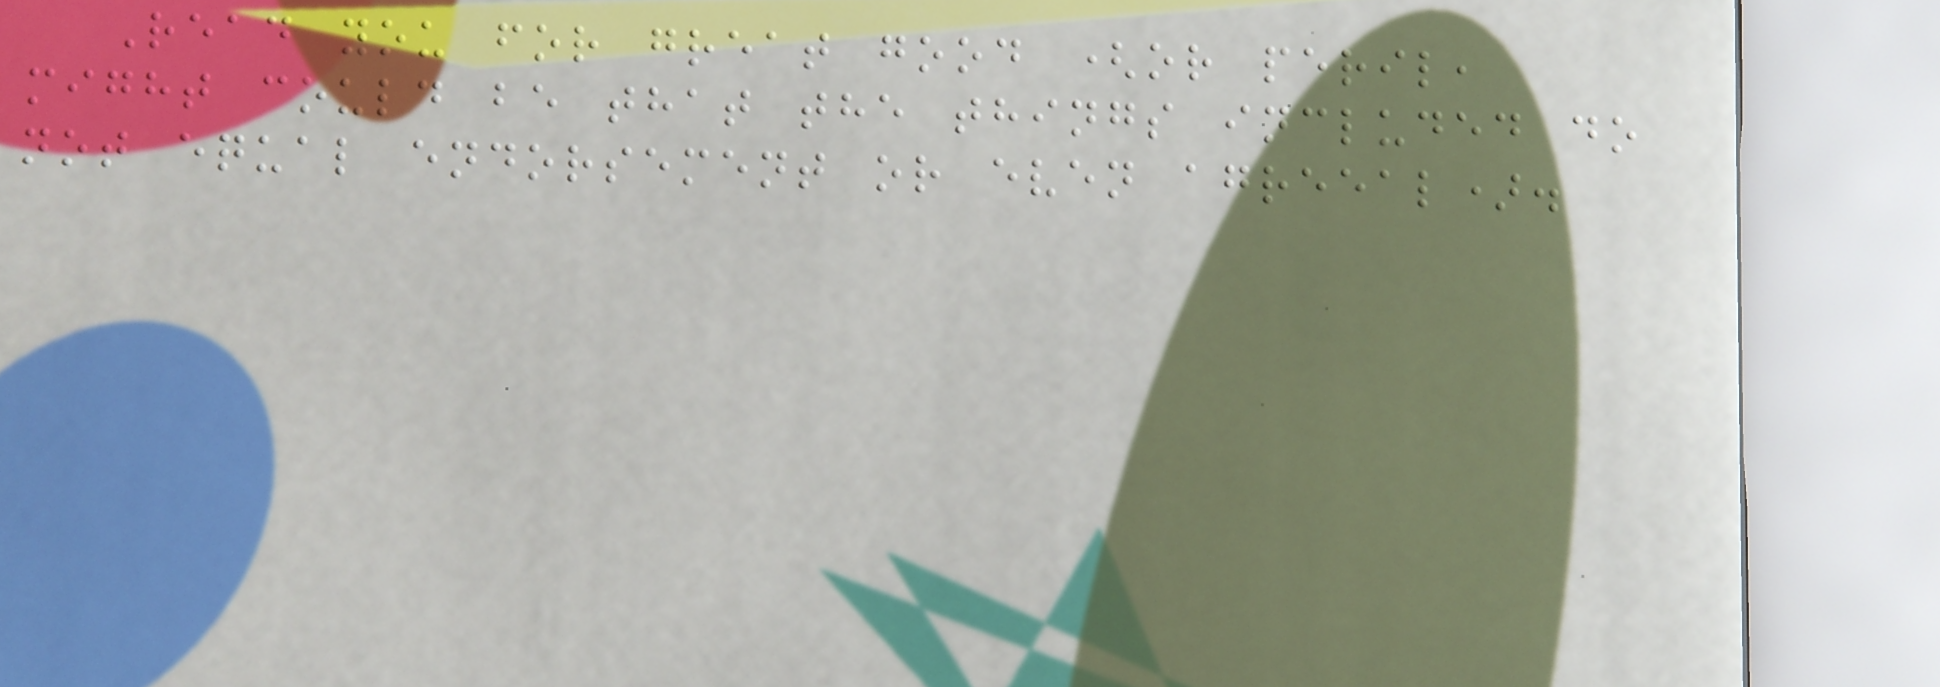Read you for great good (or peril,
might could be that the things included do
not equal endorsement or even agreeal).
